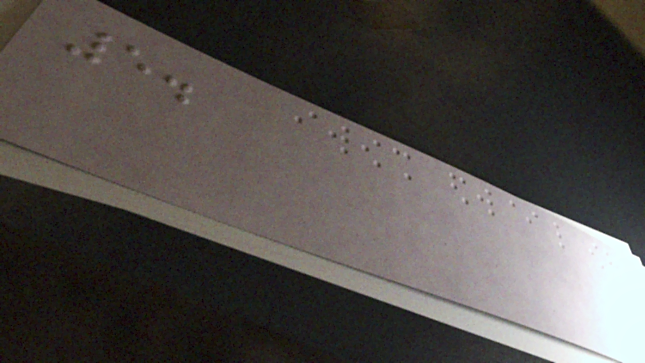5.
